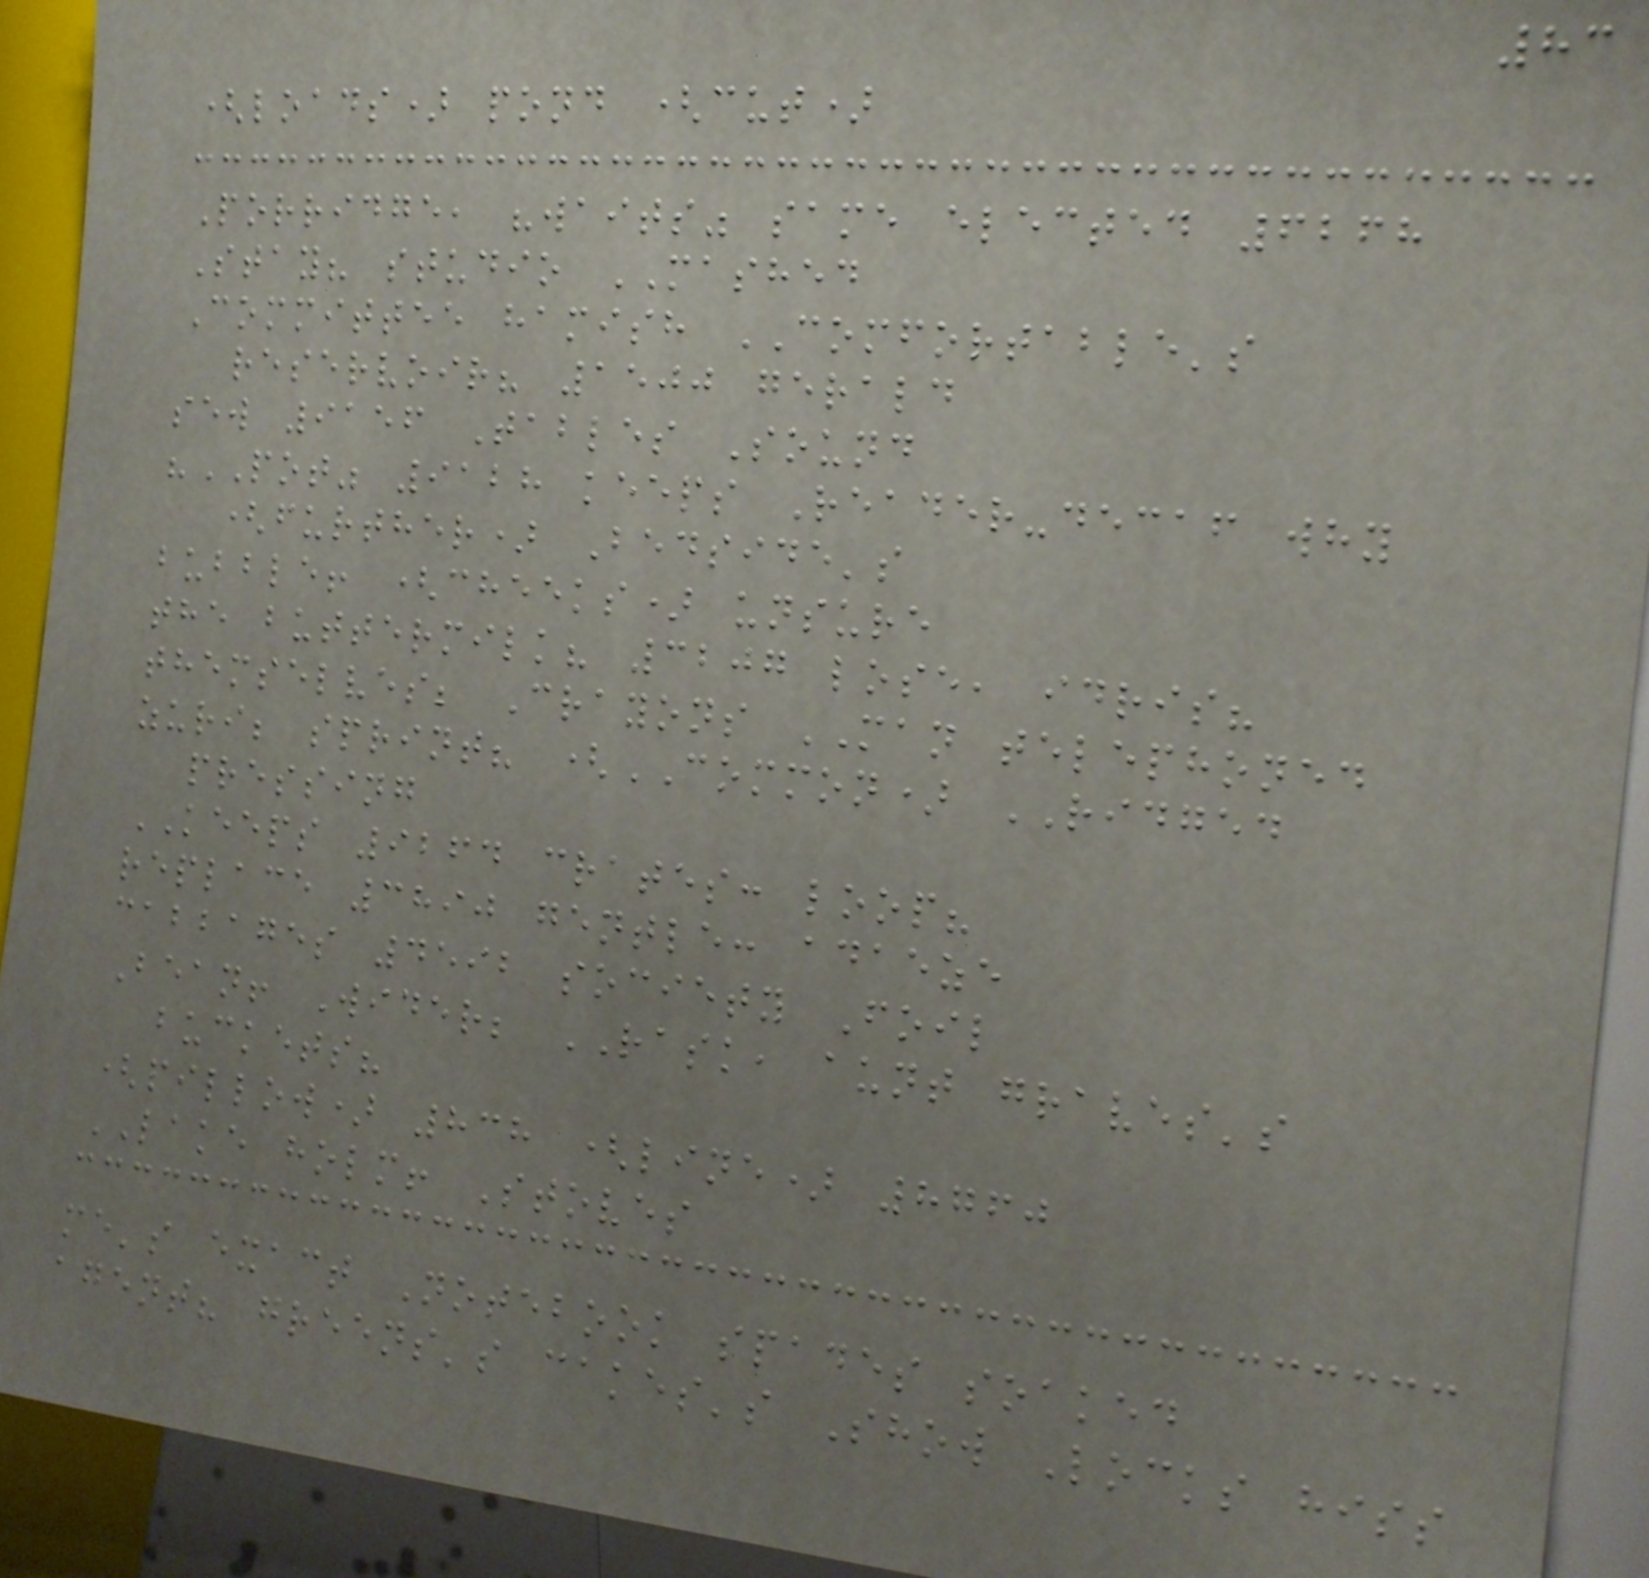83
(loads) pond (cut)
Porridge, "waits" same elected 6268
Stay? studio MASHED
Committee hamish COMFORTABLE's
reservoir? 1500 gerald
sew 9156 Tables Sound
"POT" 9128 keeps Reader-decaf why
(further) Bedside's
bubble! (cheeks) unsure
the buttermilk? 3207 lose, idris?
themselves; Crayons MAN telephoned
zuri; sprint? (COMMON) RIDGED
pressing
KEEPS 9264 crates: loop?
replace 3890 gentle: adaeze
cabbages 4592 society Foil
Bean! Wider; RASK, aunt graves's
buckets?
(pillow) 838 (line) 8760
LAKE holm! Stoves
me's exact Notebook spades soaked
agent? greens's cakes's Show Locks hiss
